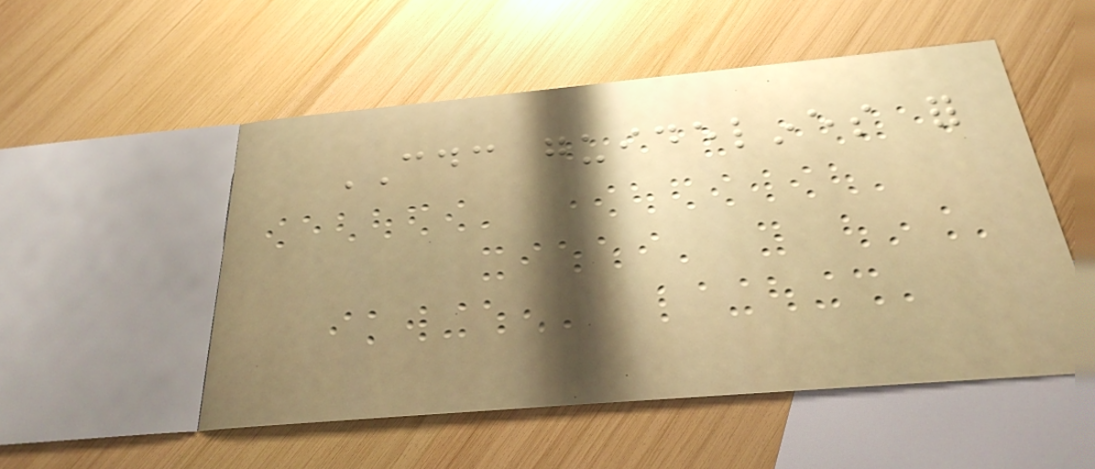CDC guidelines for
